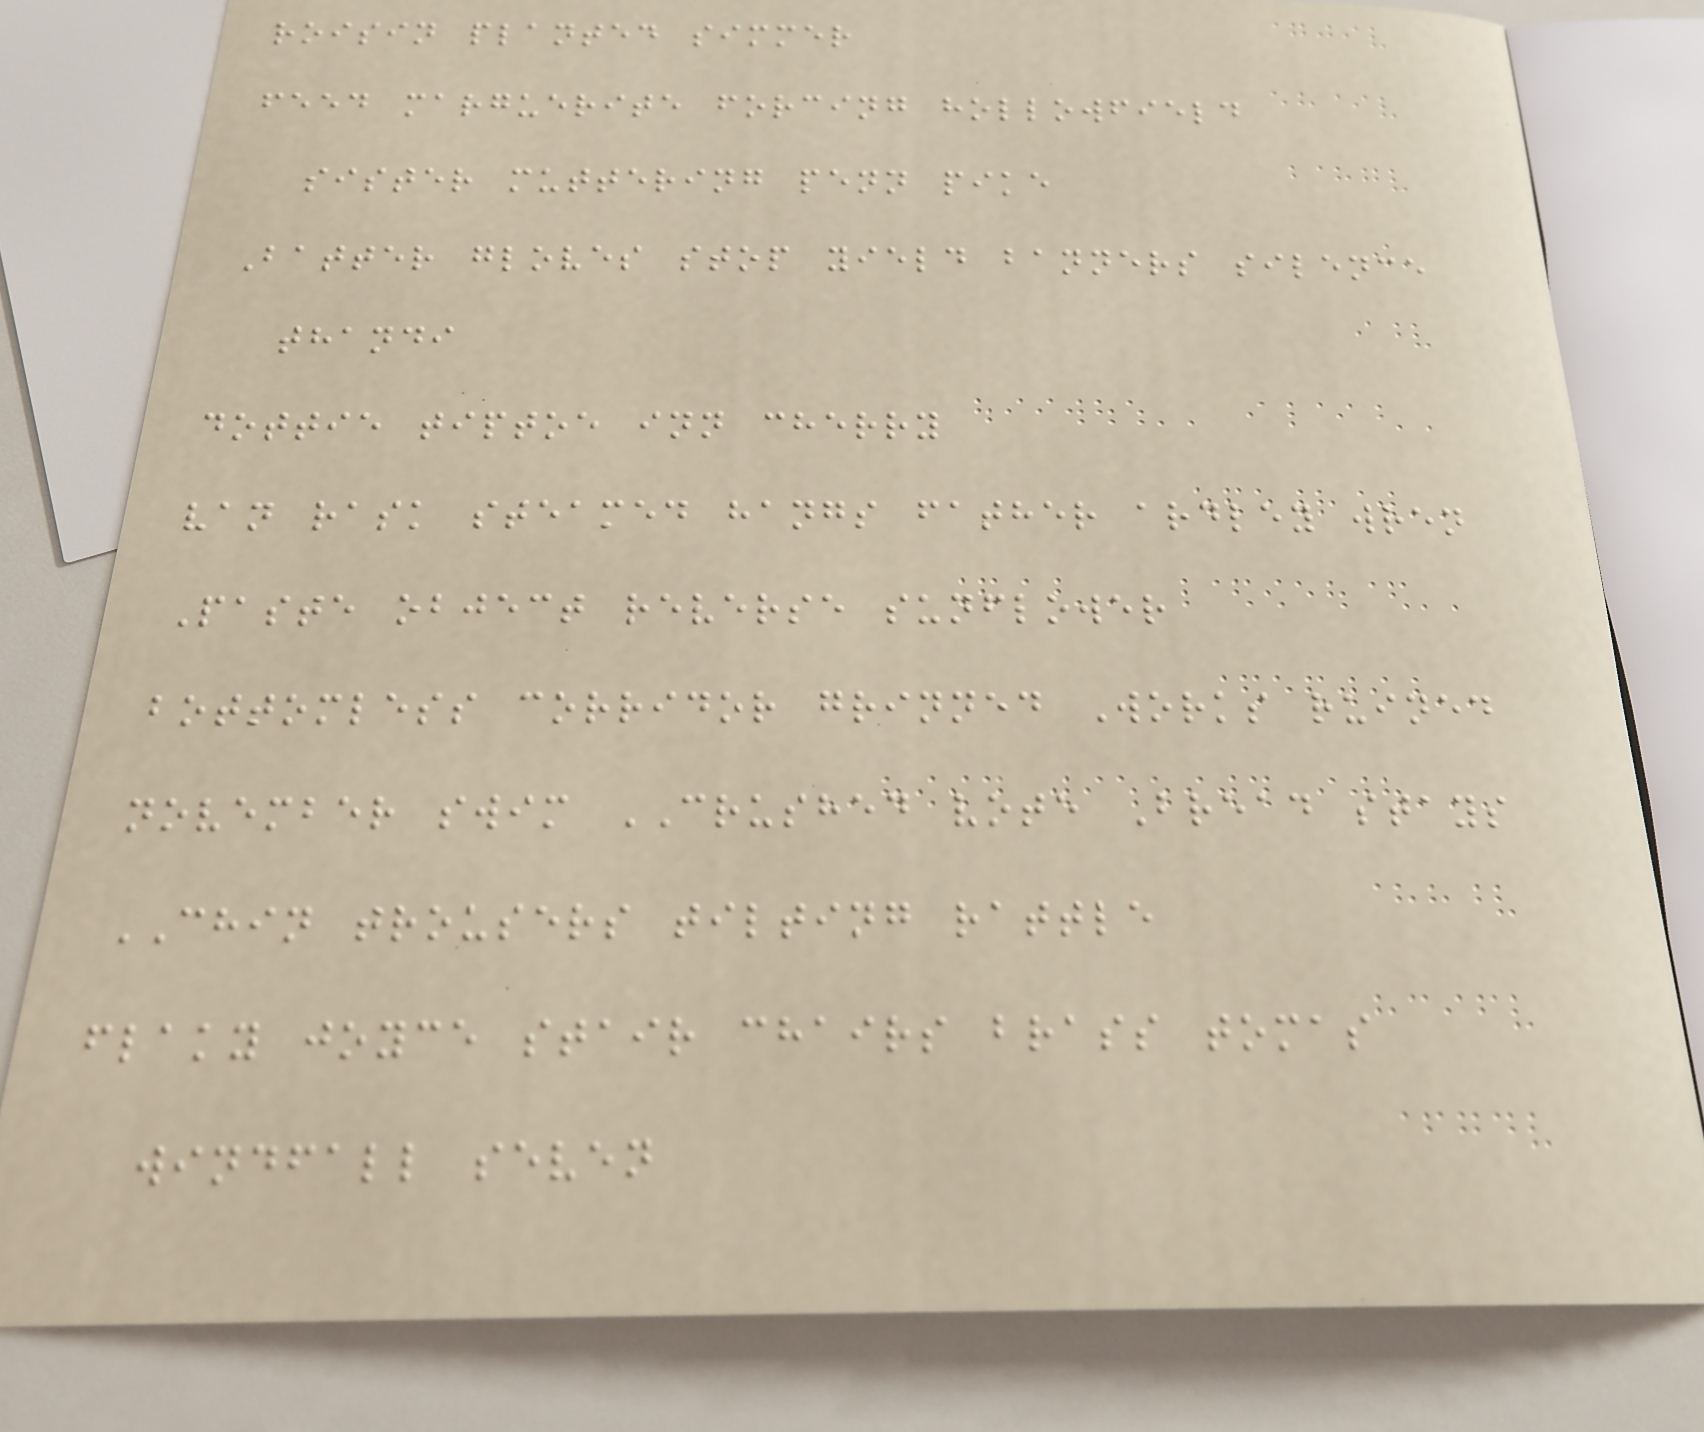roisin planted simmer
feed marguerite forcing hollowfield
sister muttering penn pike
Batter gloves stop yield banners silence
thandi
dottie tiptoe inn cherry
van rask steamed hangs father ardley wren
Paste object reverse sunflower
bottomless corridor grinned Works ruined
november swim CRUSHED vote Bread stays
CHIN trousers tilting rattle
flaky joyce stair chairs brass tomas
windfall seven
